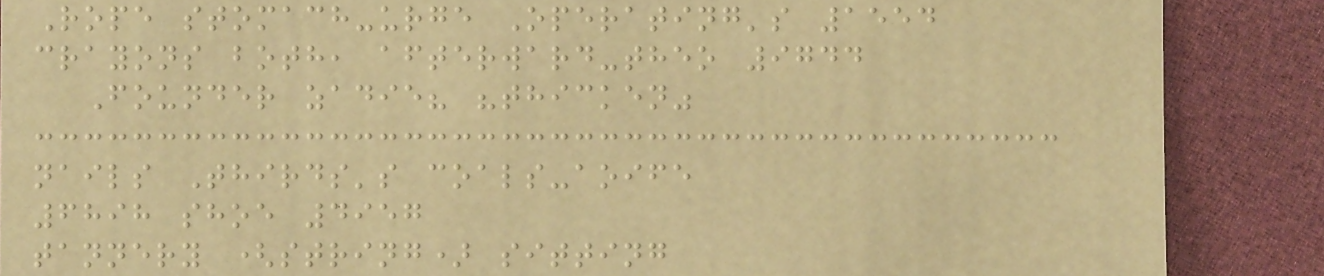Rope stomach-urge Operating's 1554
crayons both, afterward-theo 9744
Founder zadie? "thicken"
nails Thirds's coals-aoife
6898 shoe 4957
tannery (string) sitting
